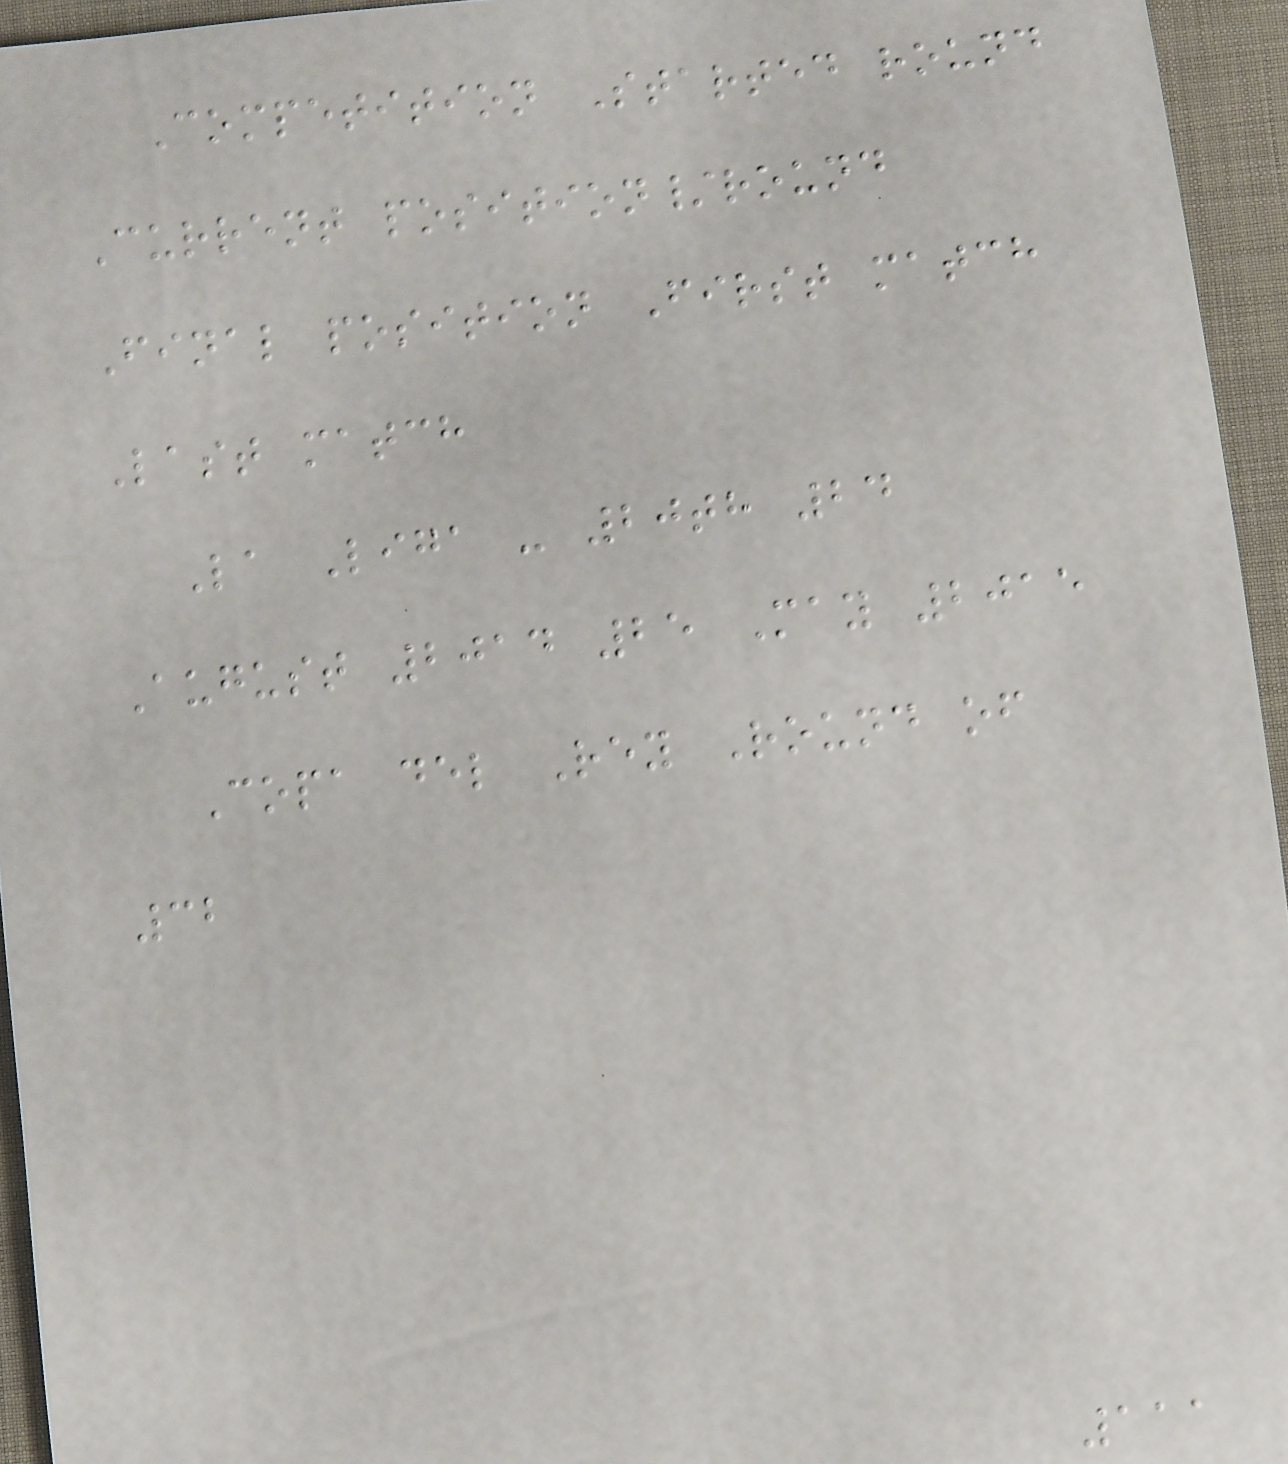Competition Started round
Current position/round
Final position First match
Last match
La Liga - 20th 24
August 2014 25 May 2015
Copa del Rey Round of
32
111
